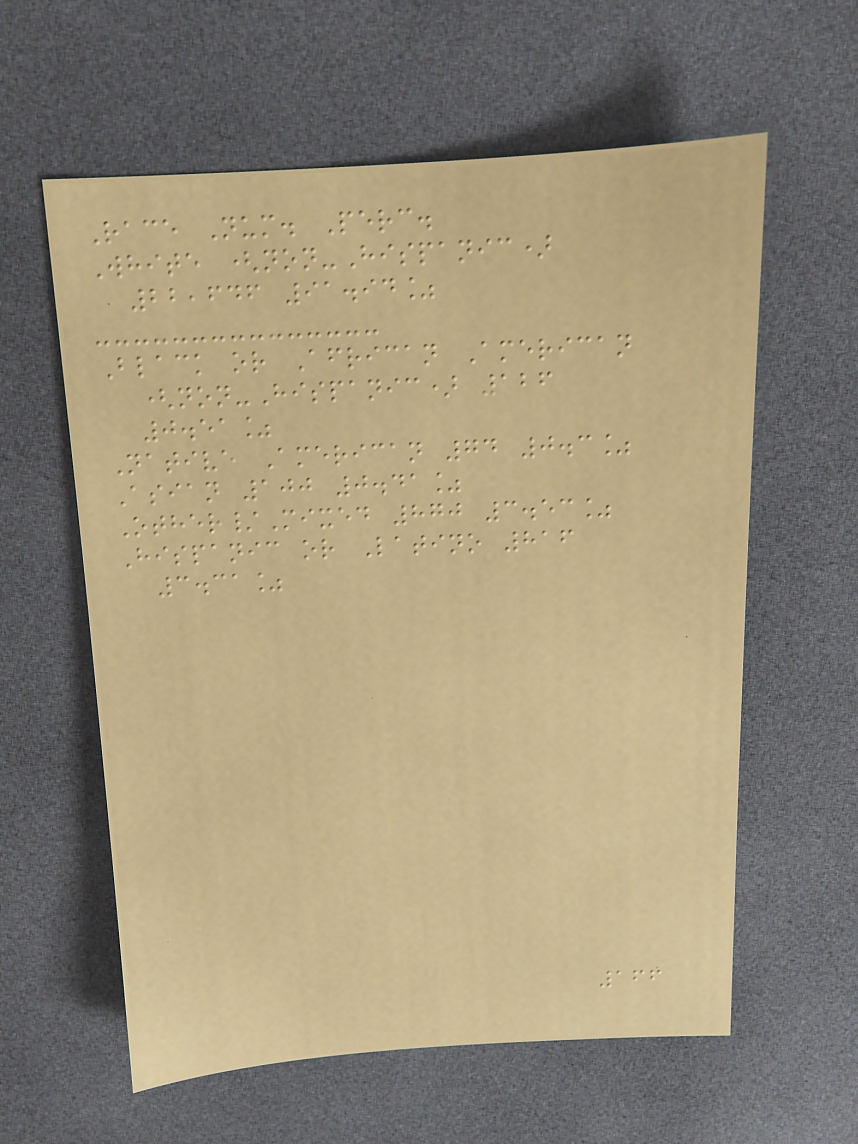Race Num. Perc.
White (non-Hispanic)
22,646 91.94%
Black or African American
(non-Hispanic) 126
0.51%
Native American 74 0.3%
Asian 100 0.41%
Other/Mixed 870 3.53%
Hispanic or Latino 816
3.31%
166
